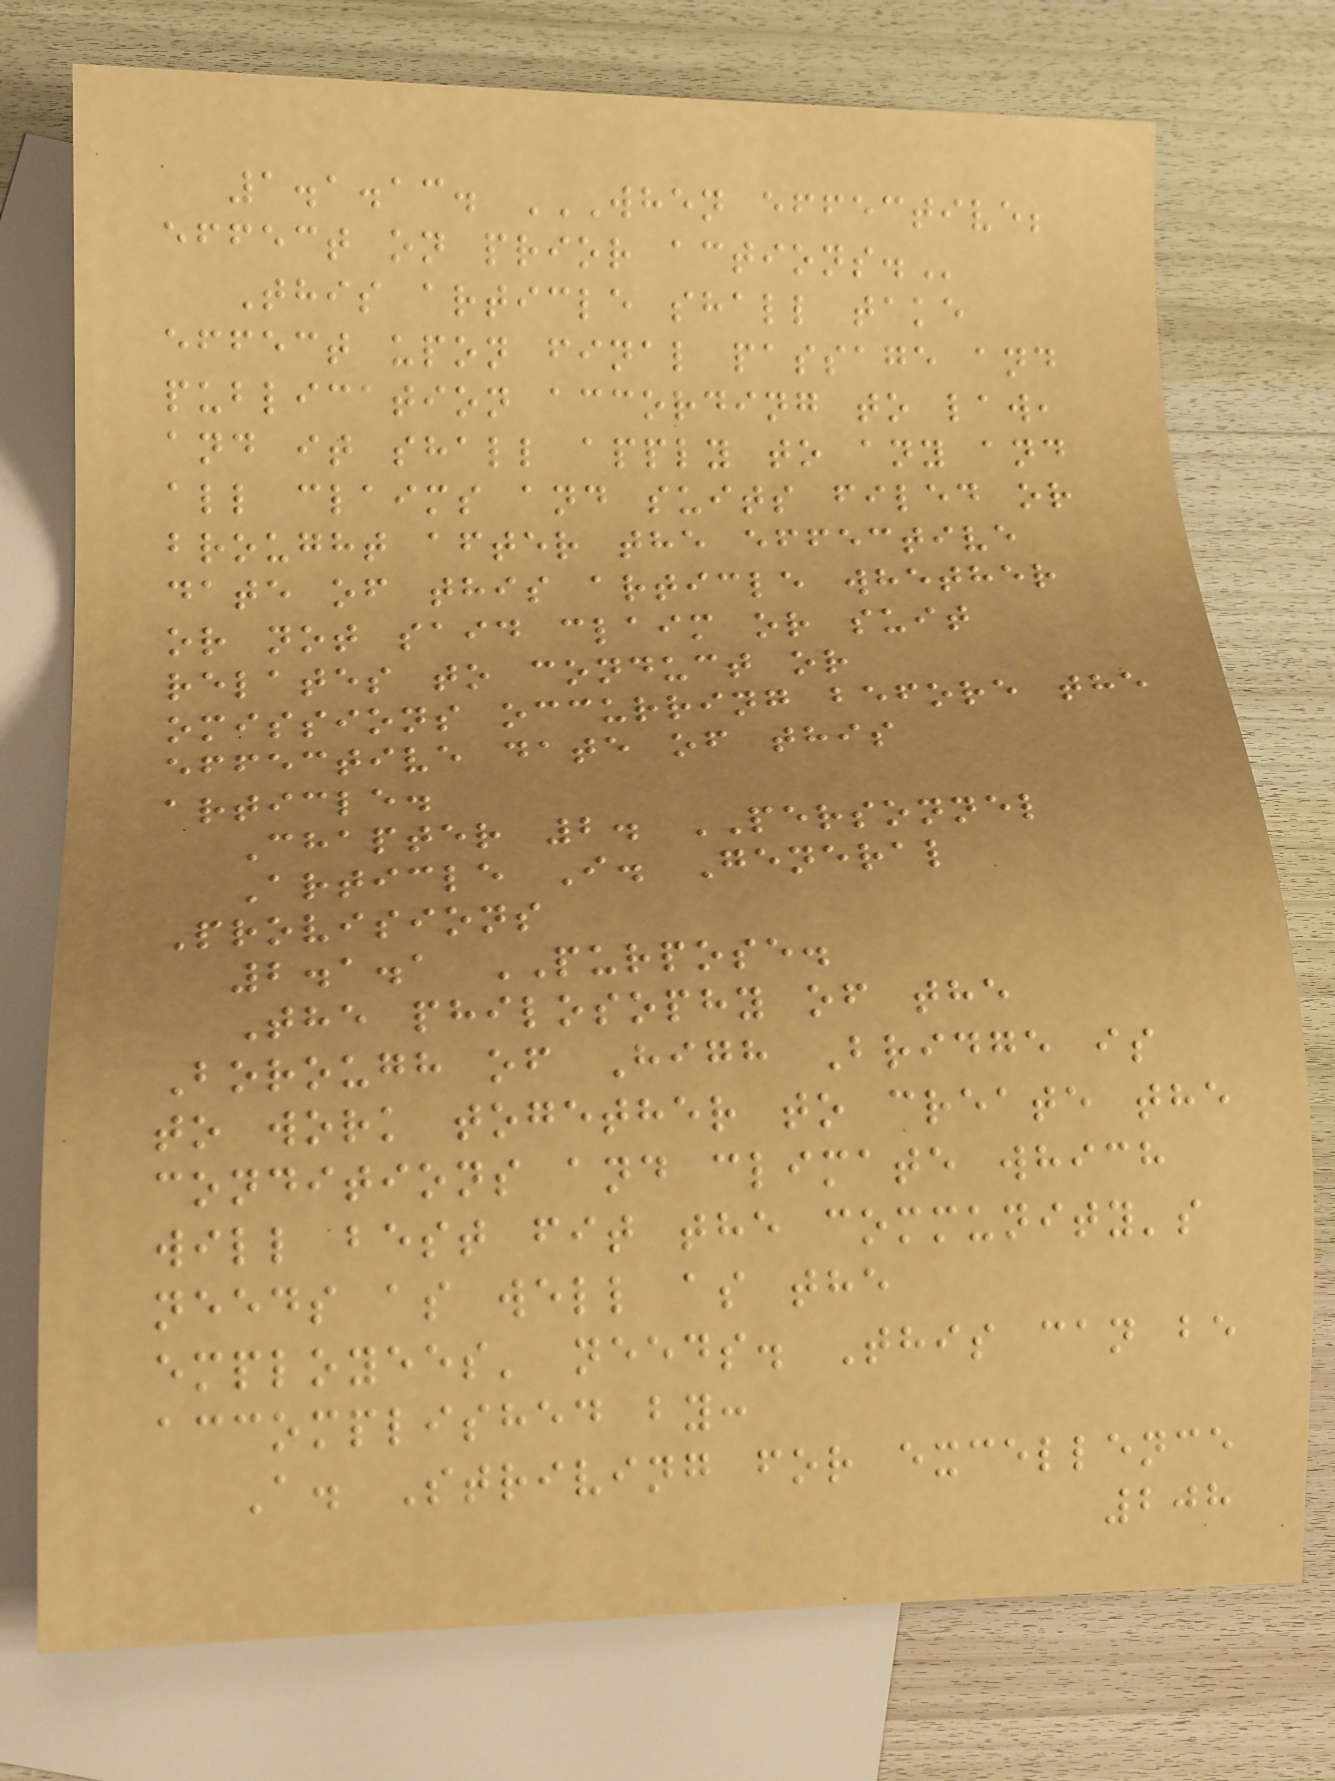1.1.13. WHEN EFFECTIVE;
EFFECT ON PRIOR ACTIONS.
This article shall take
effect upon final passage and
publication according to law,
and it shall apply to any and
all claims and suits filed or
brought after the effective
date of this article whether
or not said claim or suit
relates to conduct or
omissions occurring before the
effective date of this
article.
Chapter 2. PERSONNEL
Article I. General
Provisions
2.1.1 PURPOSE.
The philosophy of the
Borough of High Bridge is
to work together to create the
conditions and climate which
will best fit the community's
needs as well as the
employees' needs. This can be
accomplished by:
A. Striving for excellence
208
